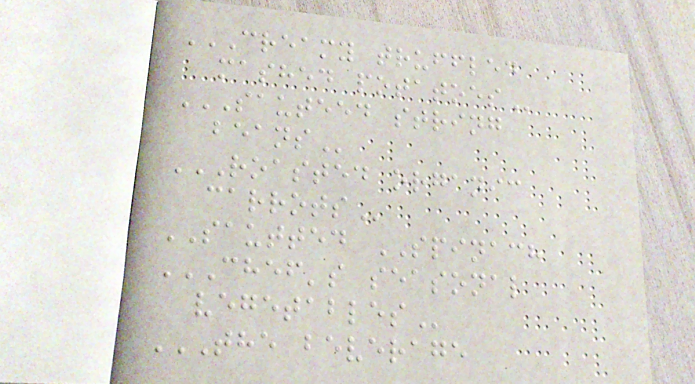CREAMY TRUFFLED
MASHED POTATOES
SAUTEED STRING
BEANS
ROASTED ORGANIC
CARROTS
SAUTTED SPINACH
CHEF'S SEASONAL
VEGETABLES
THE BEVERAGE
